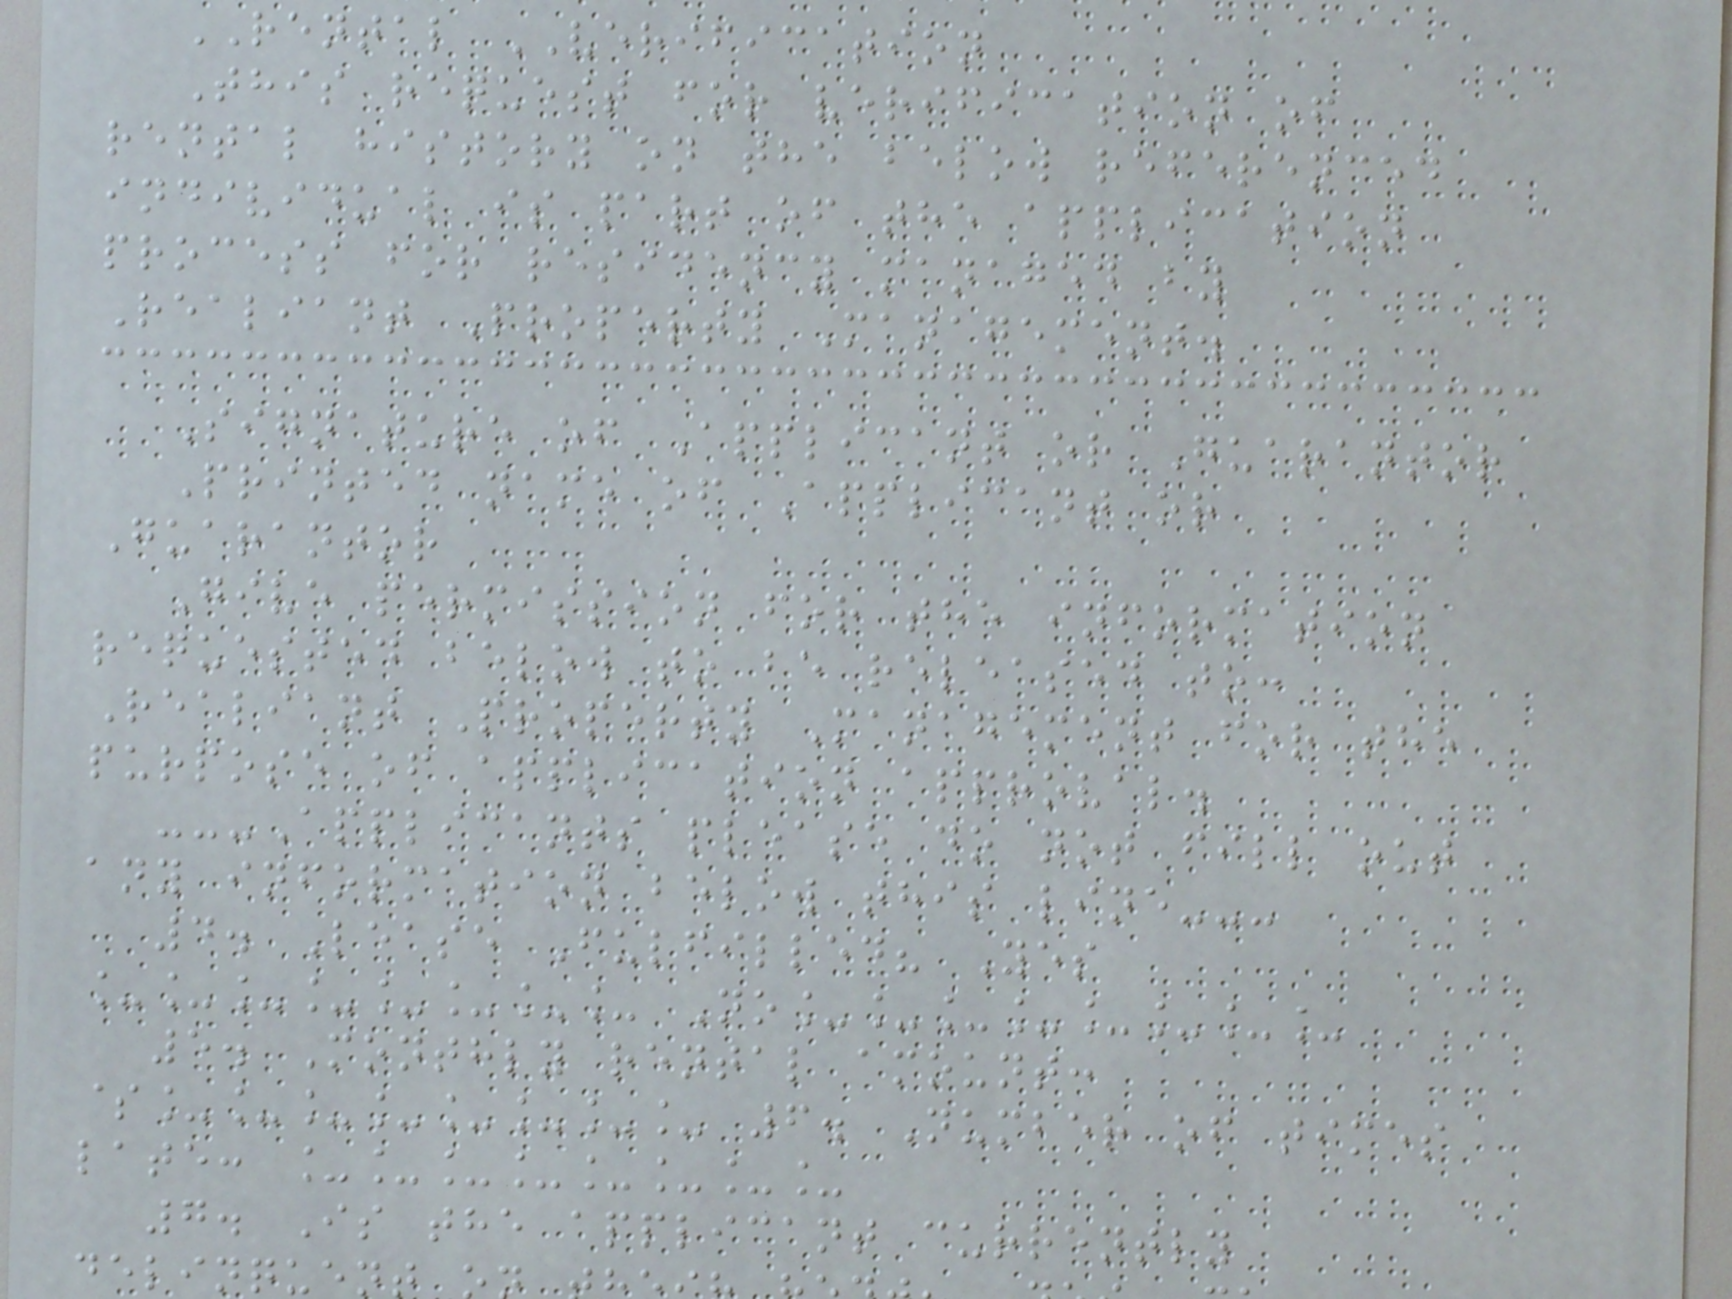RENTAL VERIFICATION
This request for verification of
rental history on the below referenced
individual is part of the application
process for residency managed by
Realiant Property Management.
Signature of Applicant or Guarantor
Printed name of Applicant or
Guarantor
Give permission for the information
requested below to be released to:
Realiant Property Management for the
purpose of application approval.
---Applicants please do not fill out
any information below this line---
4. Lease Fulfilled? Yes
________ No________
5. Monthly rental amount:
$________ 6. Number of times
late: ________
7. Is the applicant currently
delinquen
